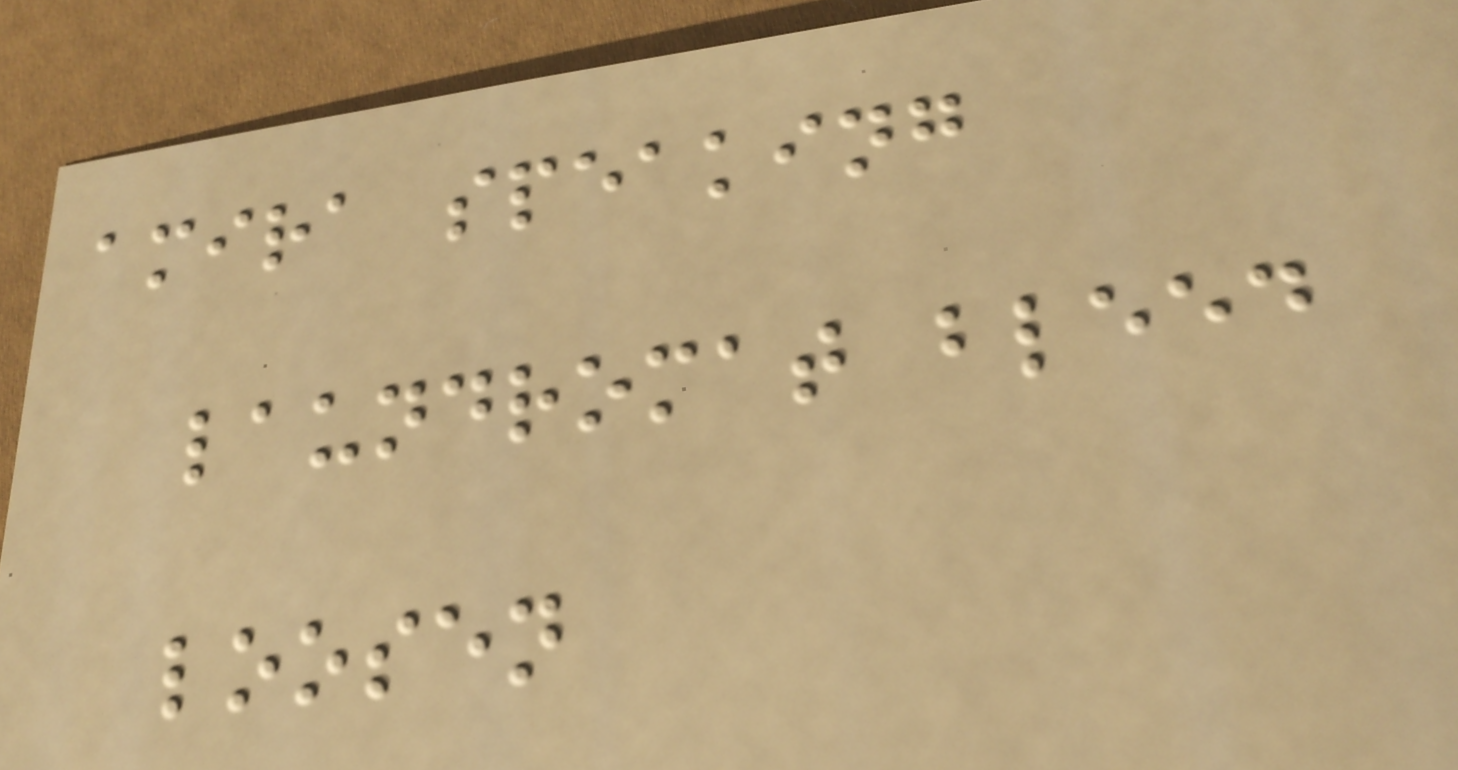amira speaking
laundromat bleed
loosen
